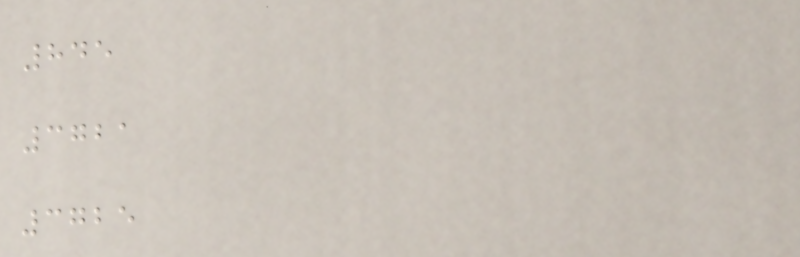845
3721
3725
